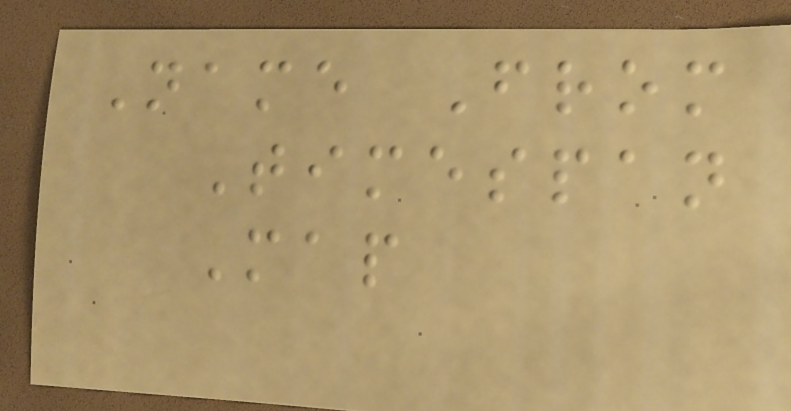Name From
Timespan
Map
